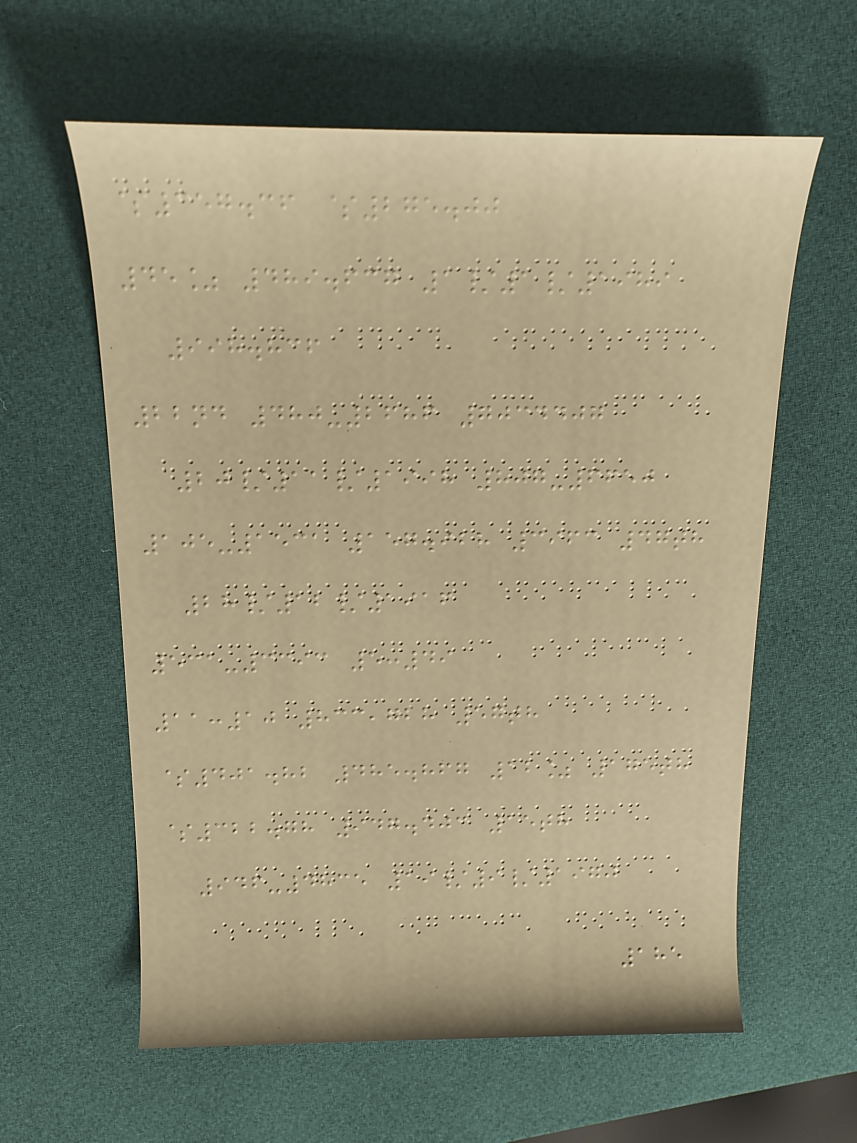$357.36 $275.00
45% 489.637 1/1/1989
998.836
22nd 480-2686 7034407
20/11/1998 807-6650
105-1531 157.928 3963 47th
28/12/1916
531-3393 5:49
11:10 833,728 57th
$401.82 485.867 12% 175th
$322.78 947.403 15th
946-4835 19/9/1970
185
